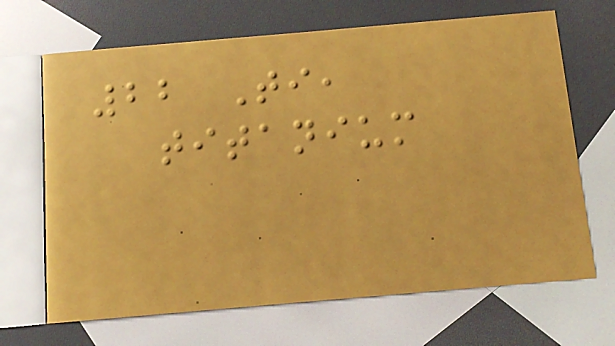22 Ti,
titanium
